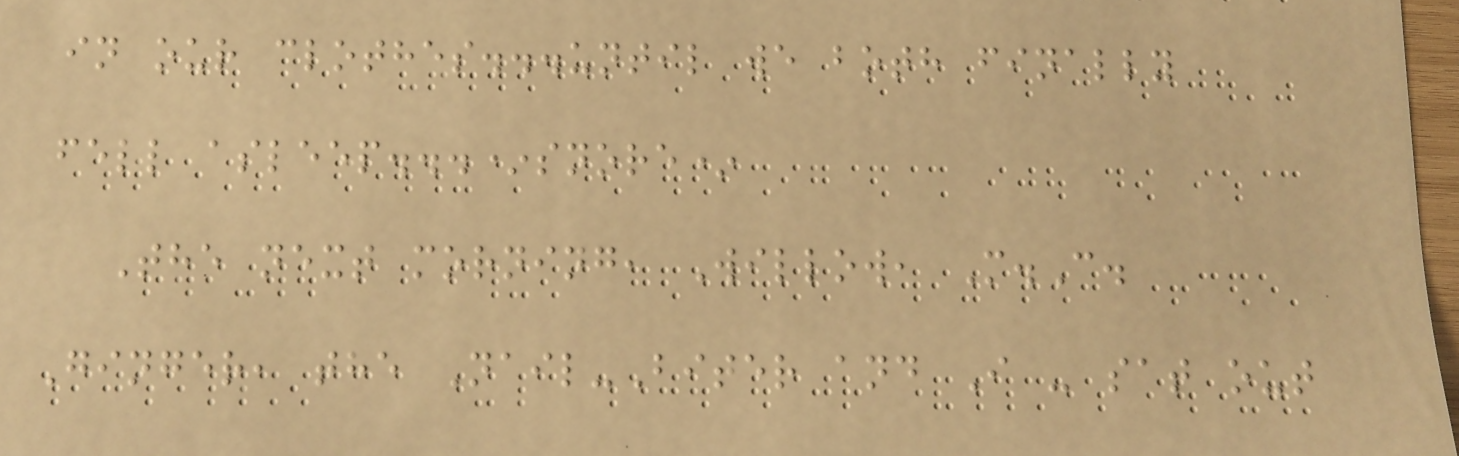in our clothes...until we both finally
fell asleep...*snore*
The next morning, Willow, M.C.
Ginger, the Nail-Biter and I - sat out
